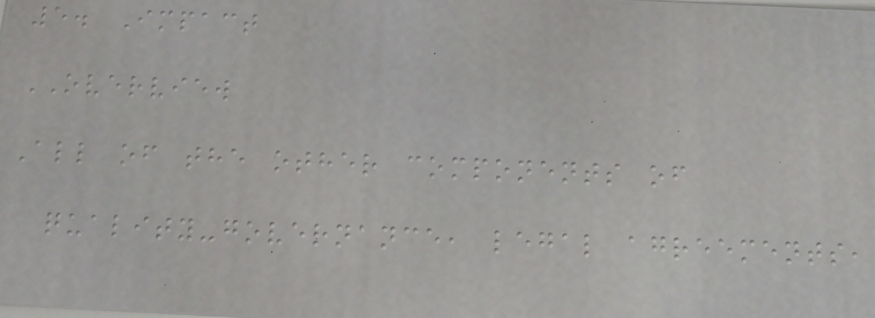5. Impact
OVERVIEW
All of the other components of
quality-governance, legal agreements,
